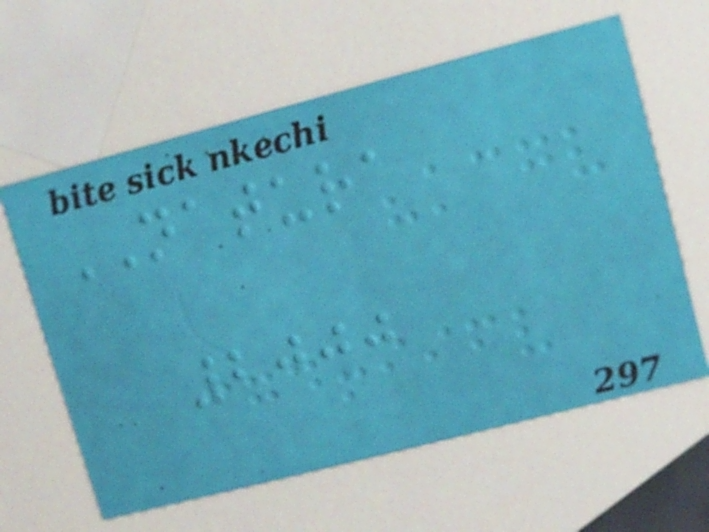NATURA
2000
